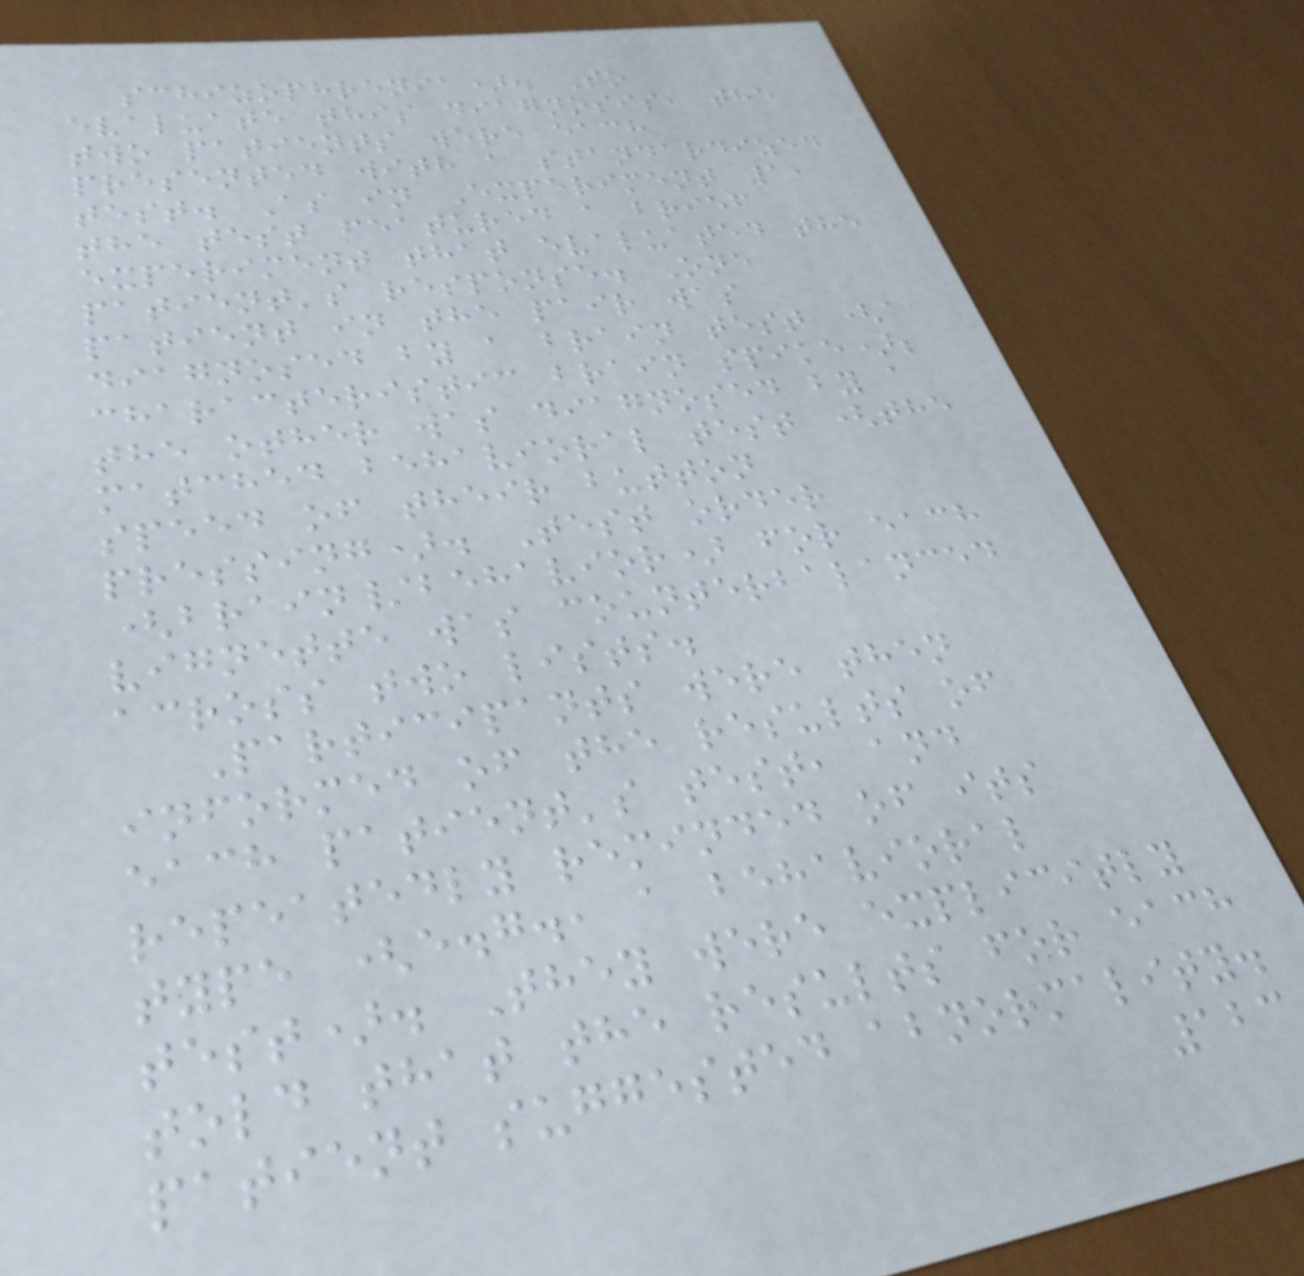schizophrenia). To
evaluate this diagnosis, the
two patients were each
presented with a standardized
test. As in Experiment 1,
the test featured a brief
experiment that evaluated the
patient's response. One
patient in the pair was
diagnosed by a brain test (a
characteristic brain spike);
the other was diagnosed by a
matched behavioral test (the
speed of their button
pressing). Test order
(brain/behavior) for each
vignette was counterbalanced
across two lists.
Participants were then
informed of the results of
each patient's test, and
repeatedly reminded of its
type (e.g., a behavioral
test). They were explicitly
told that the results for each
patient suggested abnormality.
123
